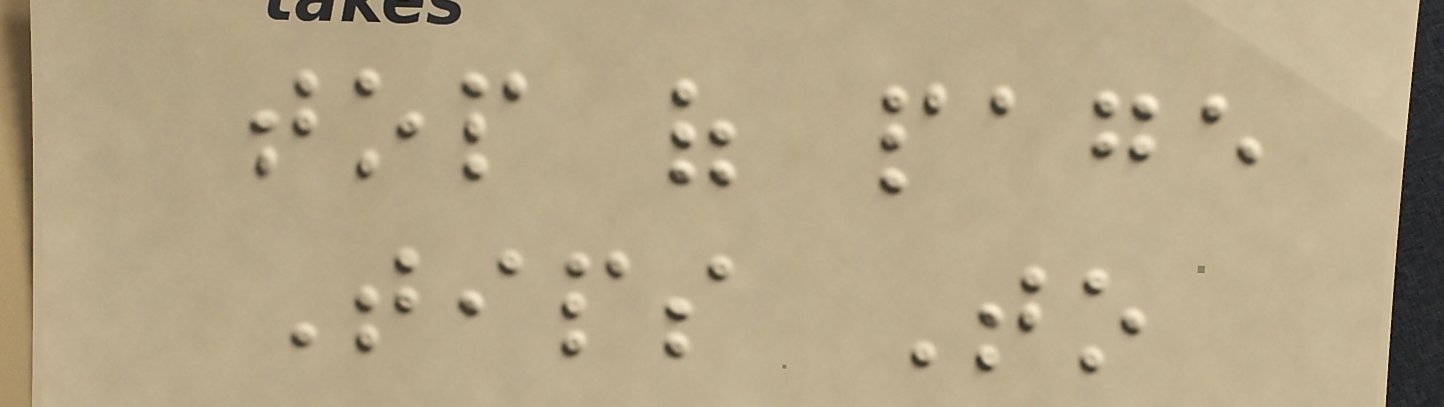top of page
Tips To
